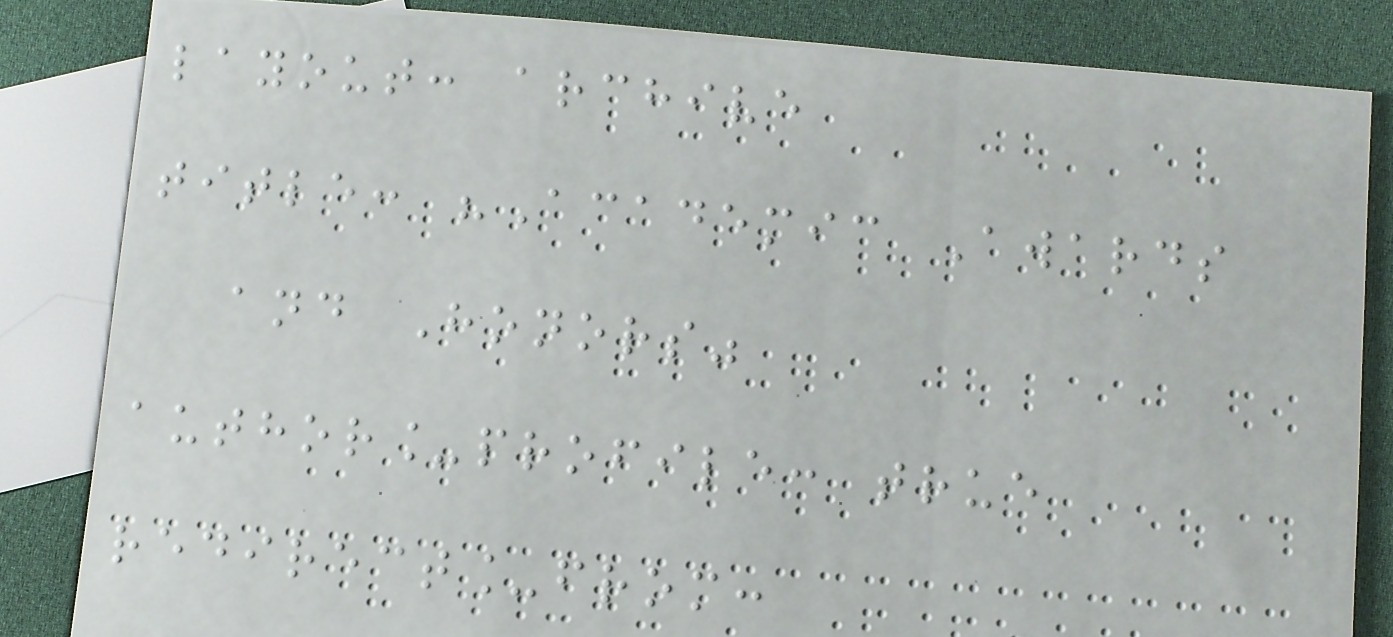layout: archive
title: "Academic Awards
and Honors"
author_profile: true
redirect_from:
